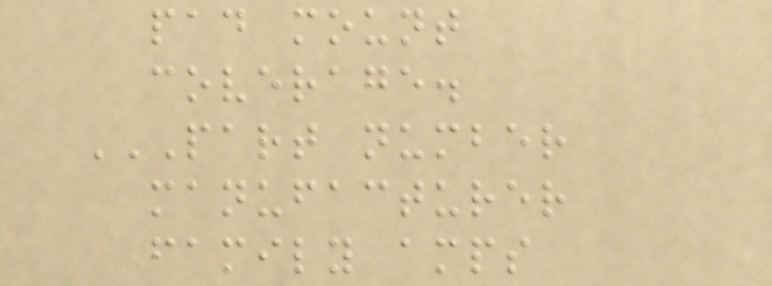pad mount
coverage.
PART NUMBER
MANUFACTURER
FAMILY AMPS
